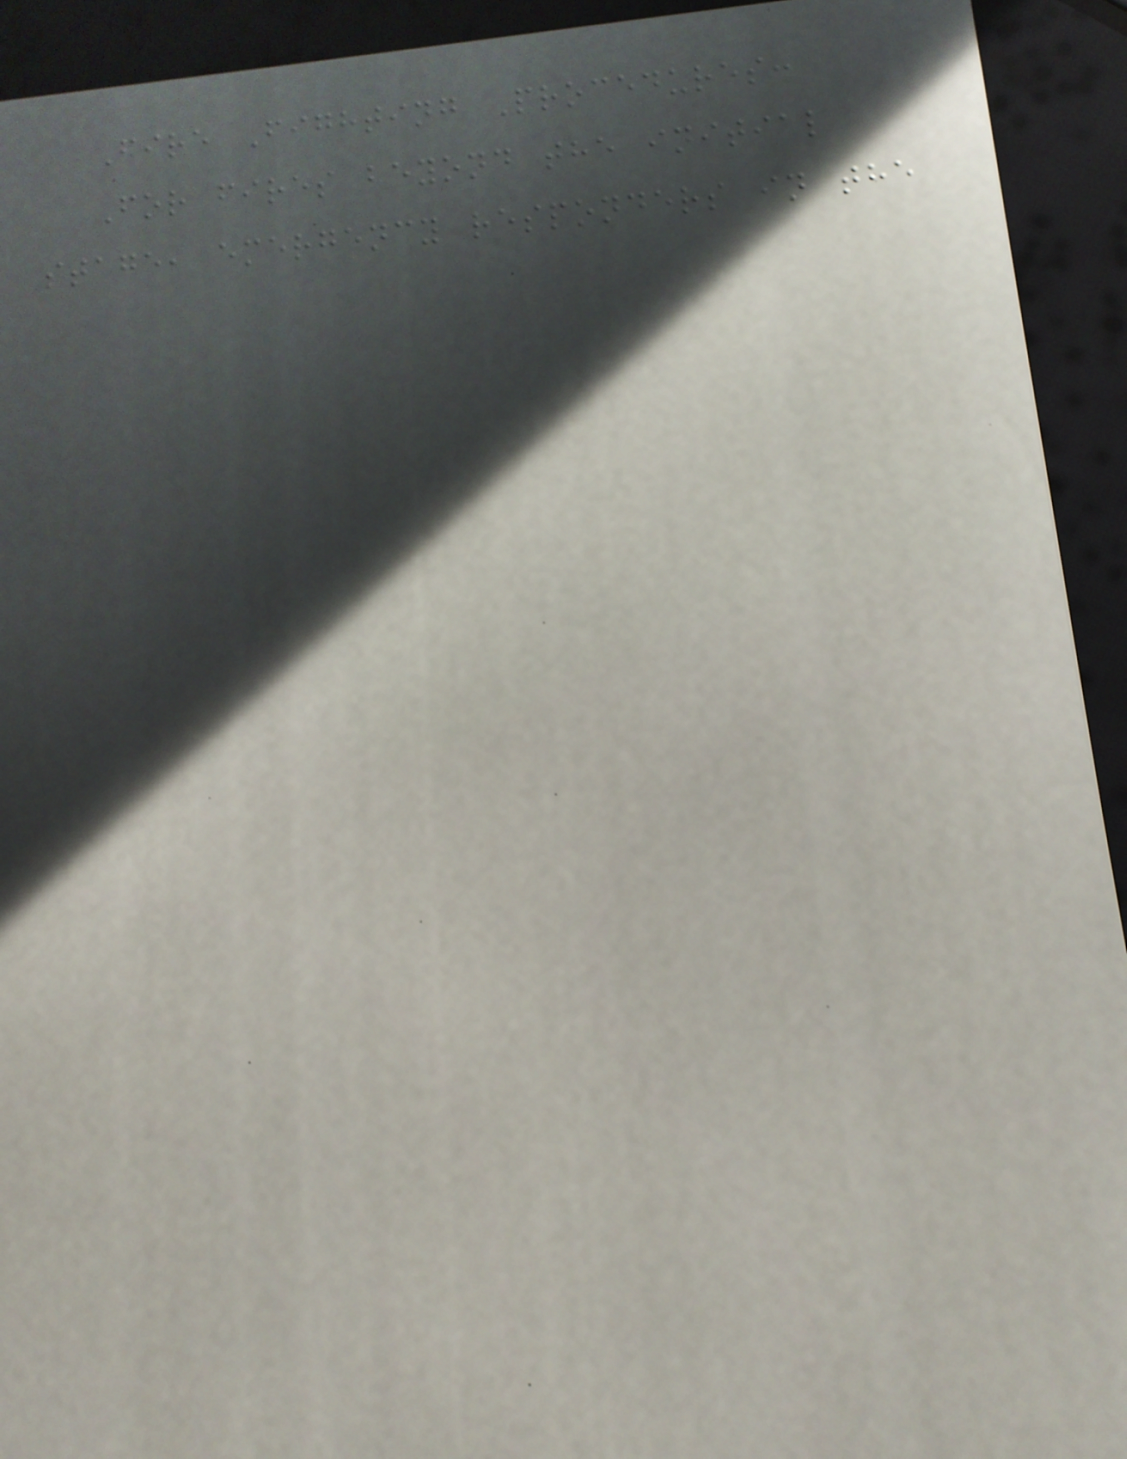Fire Fighting Procedures:
For fires beyond the initial
stage, emergency responders in the
